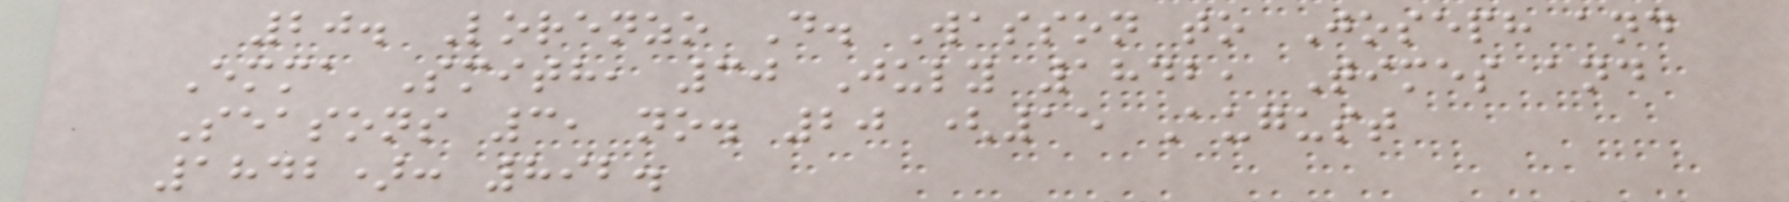20. Lorenzo D. Wasson to Joseph and
Emma Smith, 30 July 1842, Times and
Seasons 3, no. 20 (15 August
1842): 892.
